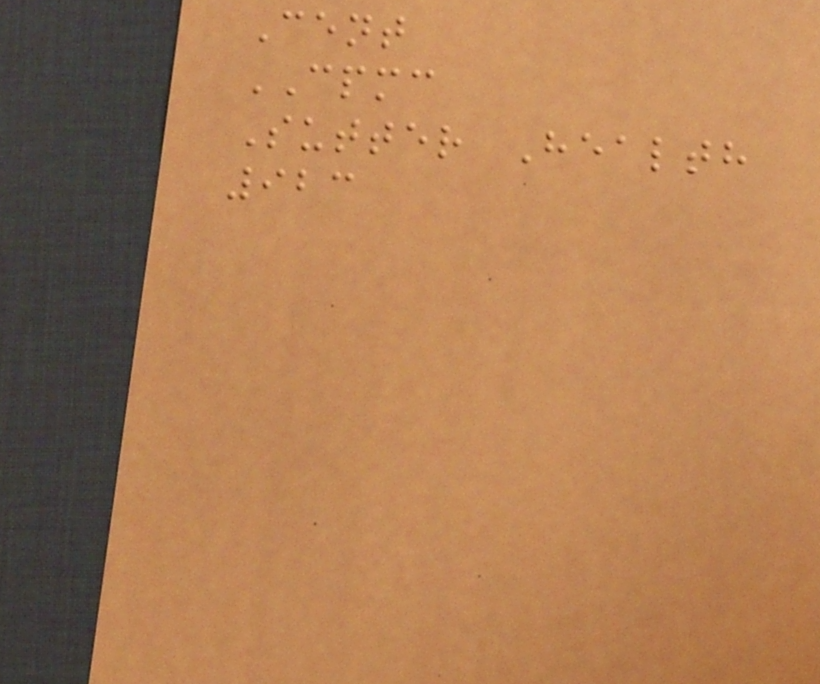Cent
CPMC
Sutter Health
923
